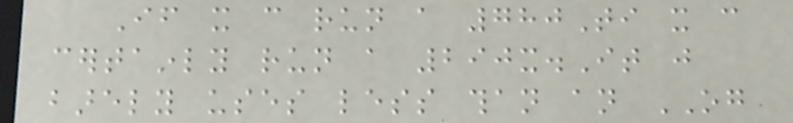If it can run a 780Ti it can
certainly run a 290x.It just
barely uses less than an OG
